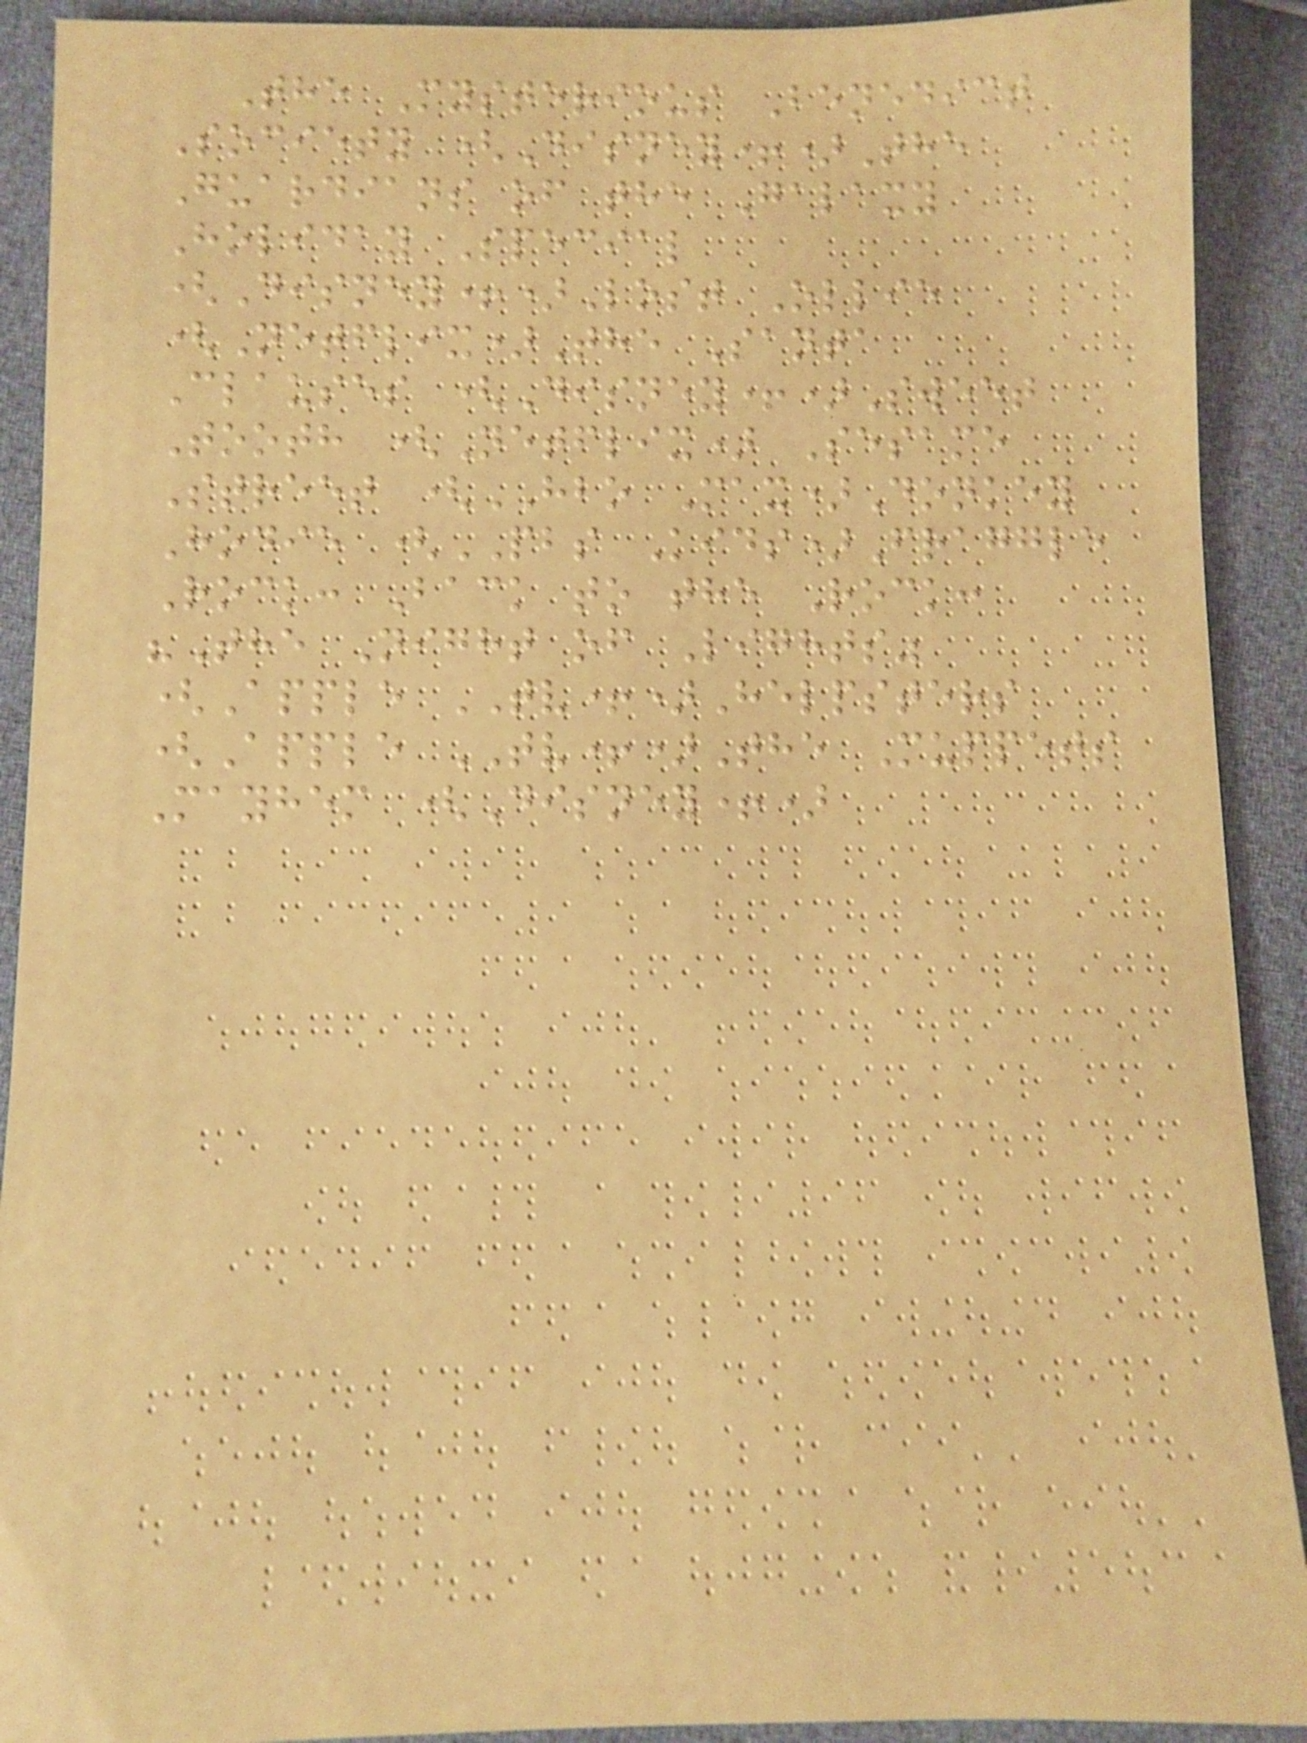The Mysterious Benedict
Society (Disney+)The
Guardians of the Galaxy
Holiday Special
(Disney+)Lost Ollie
(Netflix)The Santa
Clauses (Disney+)Sweet
Tooth (Netflix) Sesame
Street (HBO Max)Donkey
Hodie (PBS Kids)Fraggle
Rock: Back to the Rock:
"The Night of Lights"
(Apple TV+)Helpsters
(Apple TV+)The Muppets
Mayhem (Disney+)
